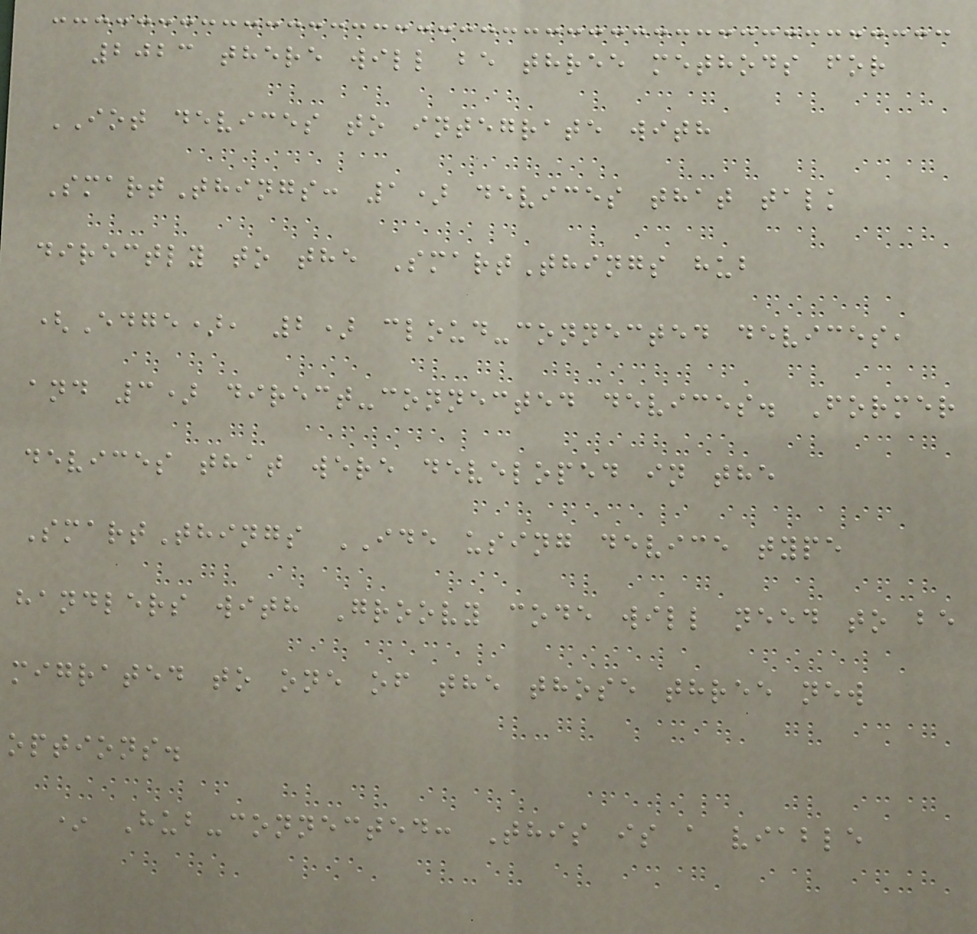2023 there will be three methods for
IOT devices to integrate with
SmartThings: 1) devices that talk
directly to the SmartThings hub
(Edge), 2) cloud-connected devices,
and 3) direct-connected devices. Former
devices that were developed in the
SmartThings IDE using device type
handlers with Groovy code will need to be
migrated to one of the those three new
options.
* Hub-connected: This is a viable
